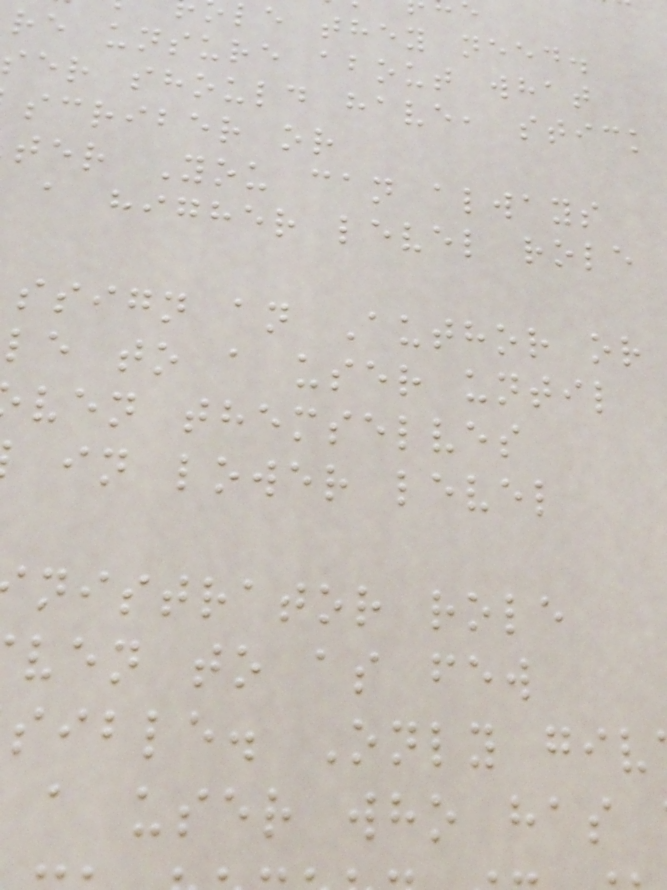le they need.
re unsure about what
er should have, stick
scriber or
ter You can always
a higher level role
ssign an Author or
le to a user until
ven themselves
in lower level
nistrator role
ven to as few
sible. Only giv
a user who has
